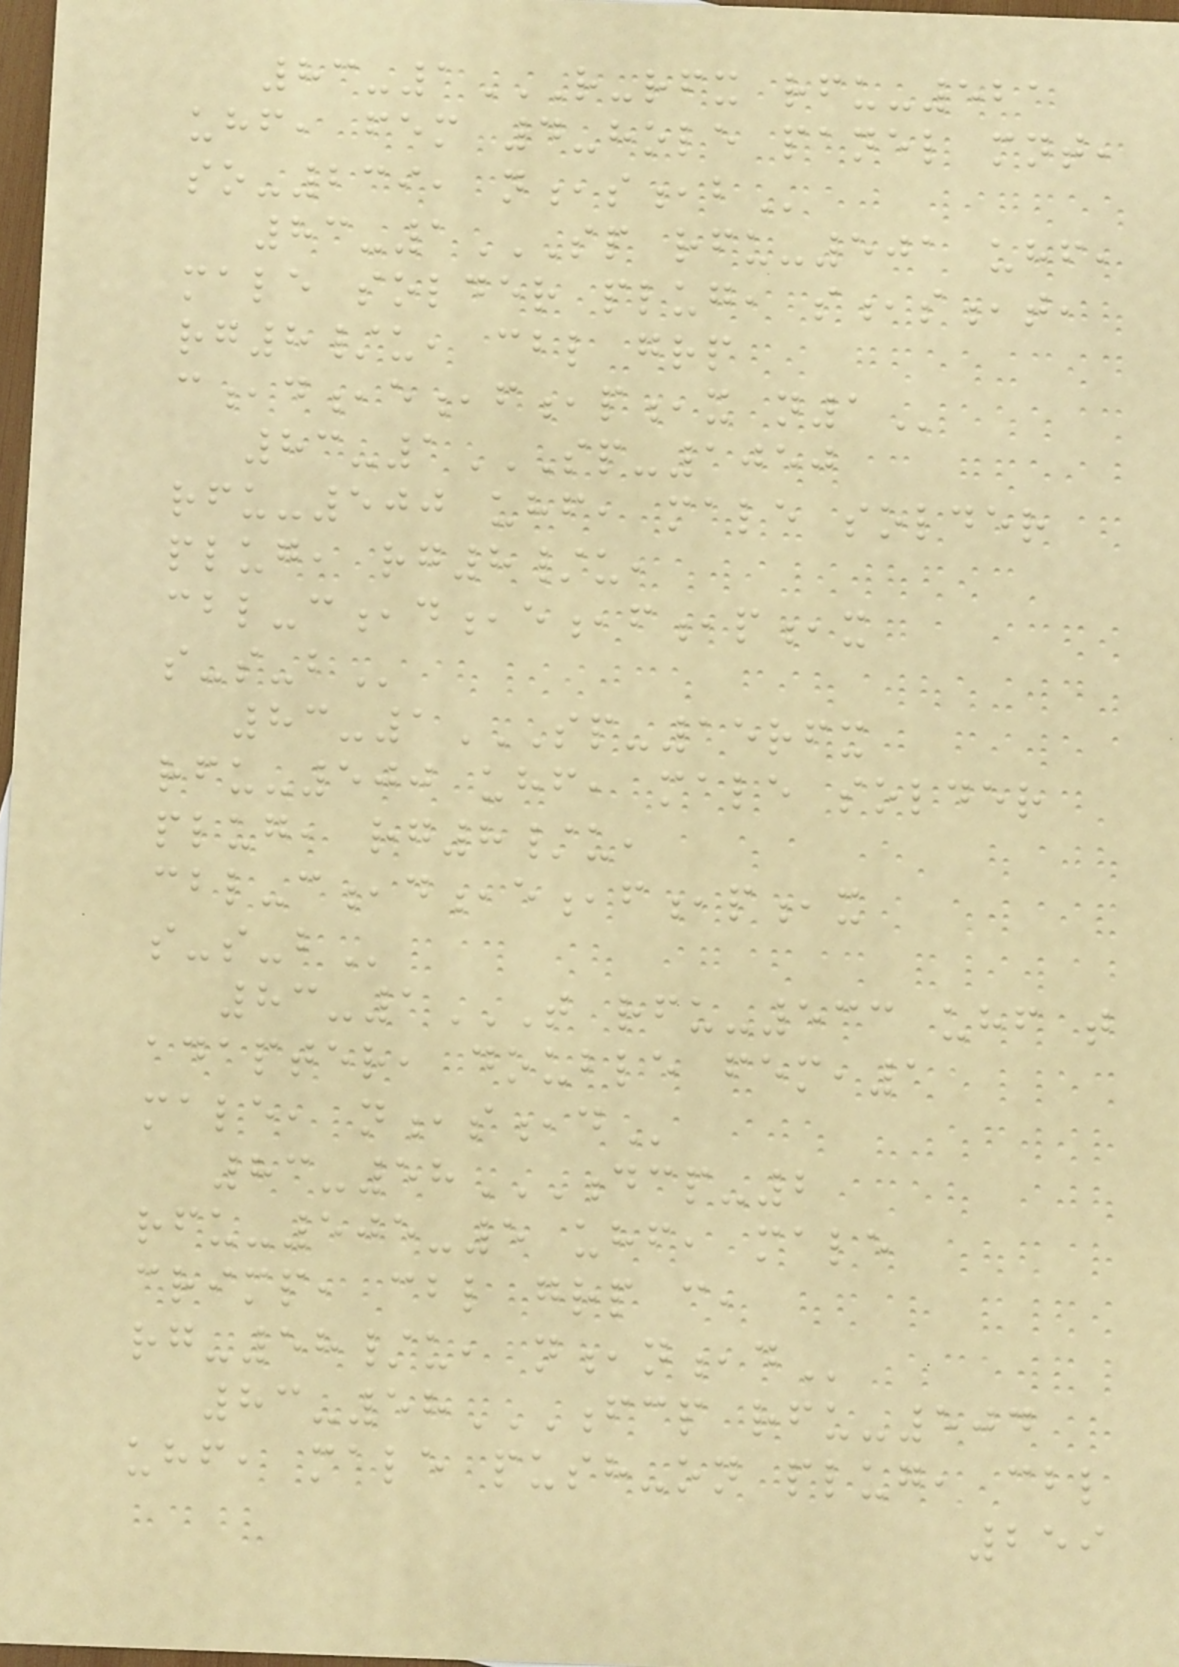83-1R-RFX RFU-521
UHF, FEM 4-HOLE PANEL MNT,
SO-239, N,S,B
83-1SP RFU-501 UHF,
MALE SOLDER PLUG, S,S,T,
RG8/U, CBL GRP
C,D,E,F,P,X N1
83-1SP-1050
RFU-500 UHF, MALE SOLDER
PLUG, RG8/U,
CBL-C,D,E,F,P,X
S-S-B
83-1SP-15RFX
RFU-500 UHF, MALE SOLDER
PLUG, RG8/U,
CBL-C,D,E,F,P,X
S-S-B
83-1T RFU-533 UHF T
ADAPTER, DOUBLE FEM,1
MALE, N,S,D
83-58DCP-2
RFU-505-5 UHF, MALE
CRIMP, CBL GRP C,
RG-58/U, N,N,D
83-58FCP RFU-504
UHF, MALE PUSH-ON PLUG, CBL
259
